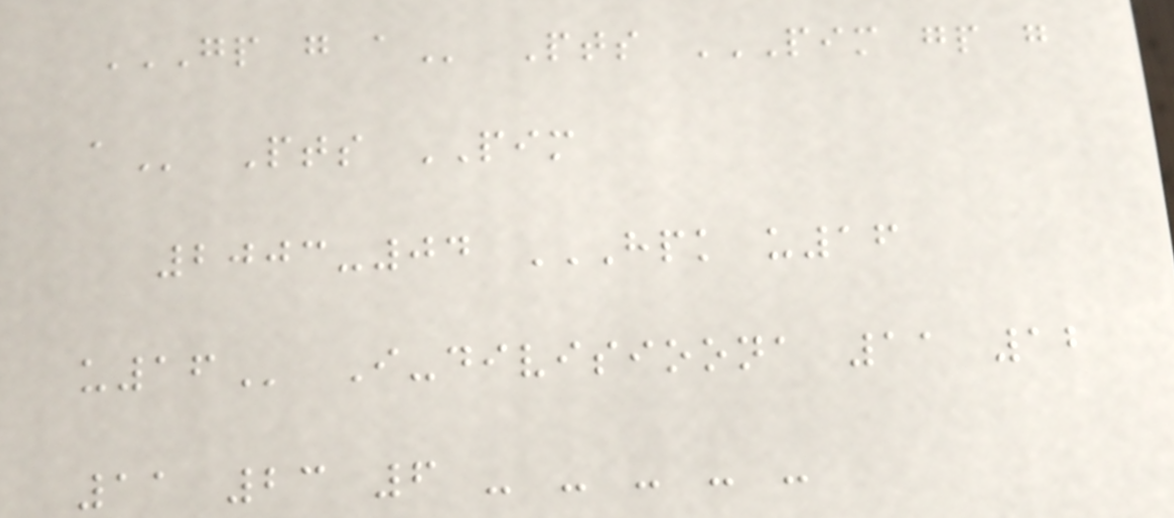GP G A Pts PIM GP G
A Pts PIM
2003-04 HPK U16
U16 I-divisioona 11 12
11 23 6 - - - - -
